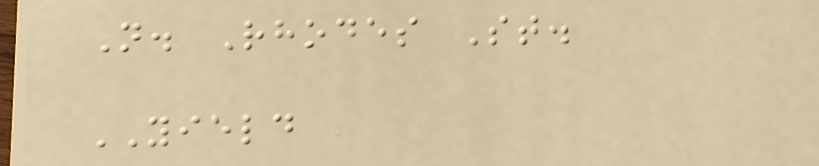N. Rhodes St.
YIELD
